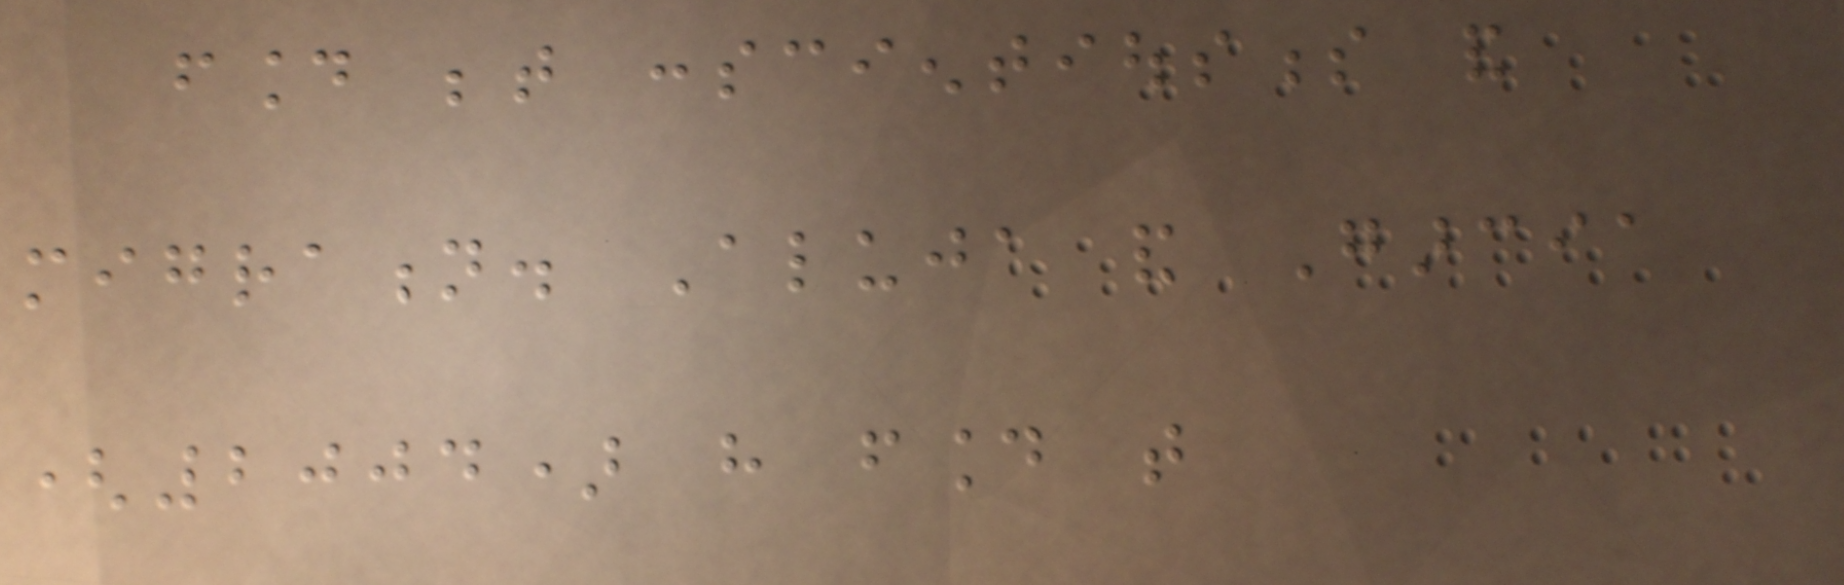found between conscientiousness and
migration. Aluja and Garcia
(2004) have found that
